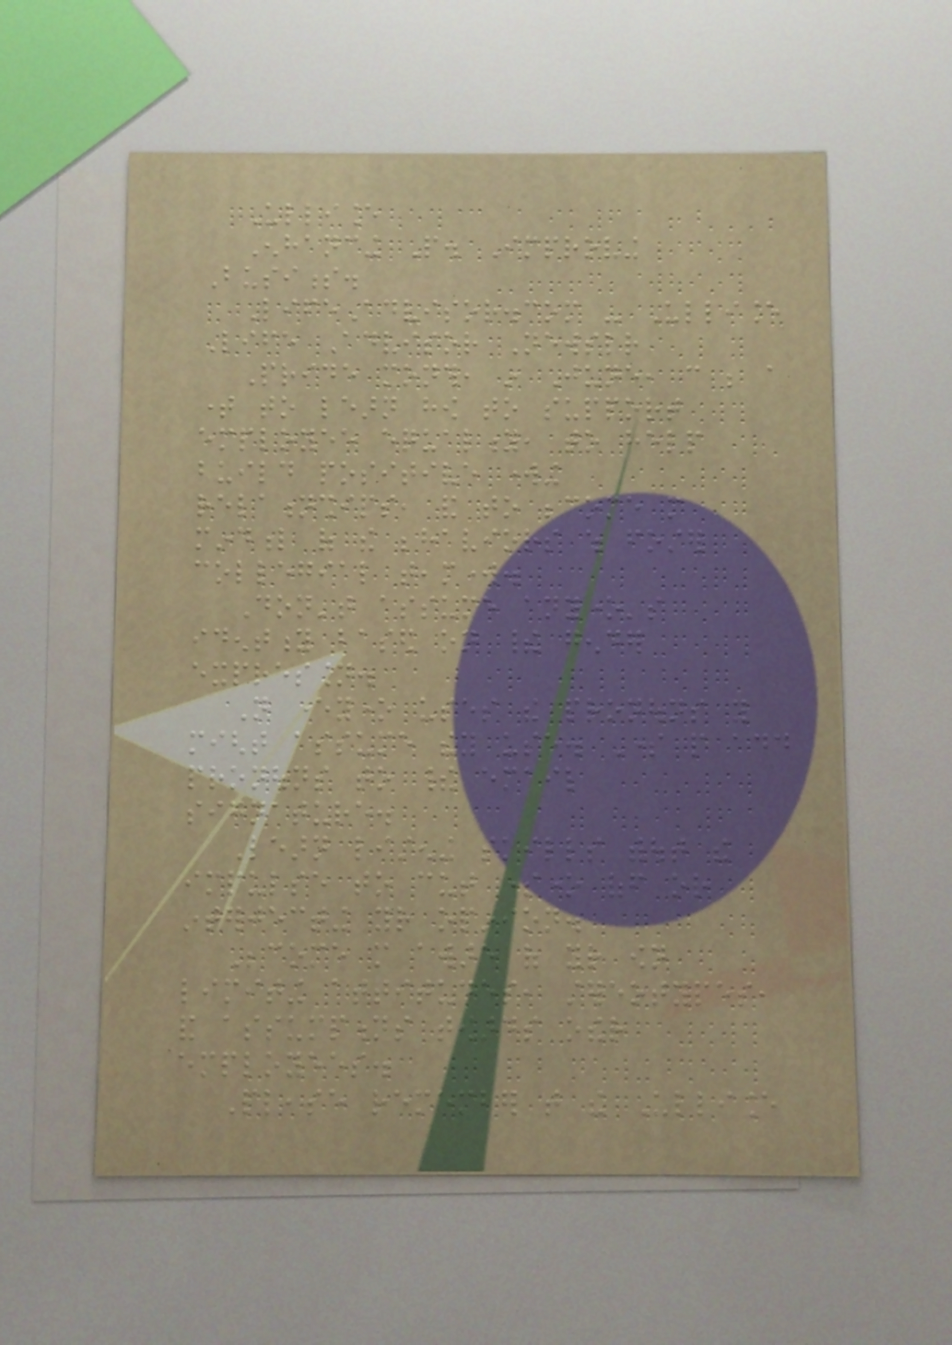Ulliance
Enhancing People. Improving
Business.
LifeAdvisor.com - Ulliance
Life Advisor Newsletter
Pride month, in June, can be a
time to learn how to support
employee equality, to help
build positive working
relationships, and to become more
mindful of the behaviors which foster
collegial teamwork.
Don't assume anyone's
identity based on their gender
expression.
Not everyone uses the pronouns you
might assume they use. Some people add
pronouns to their email
signature.
Learn listening skills without the
impulse to cut someone off or
interjecting your opinion.
Become more aware of your own
limiting attitudes, stereotypes,
and assumptions towards other
employees.
Please remember that the Ulliance
